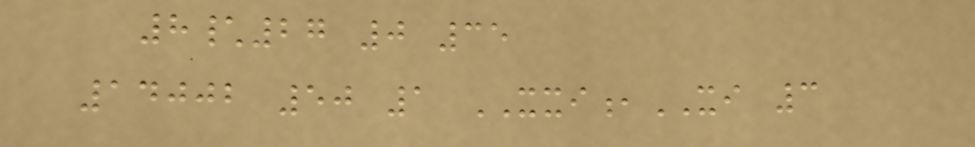8\27 0 35
14002 50 1 XXI,XI 3
